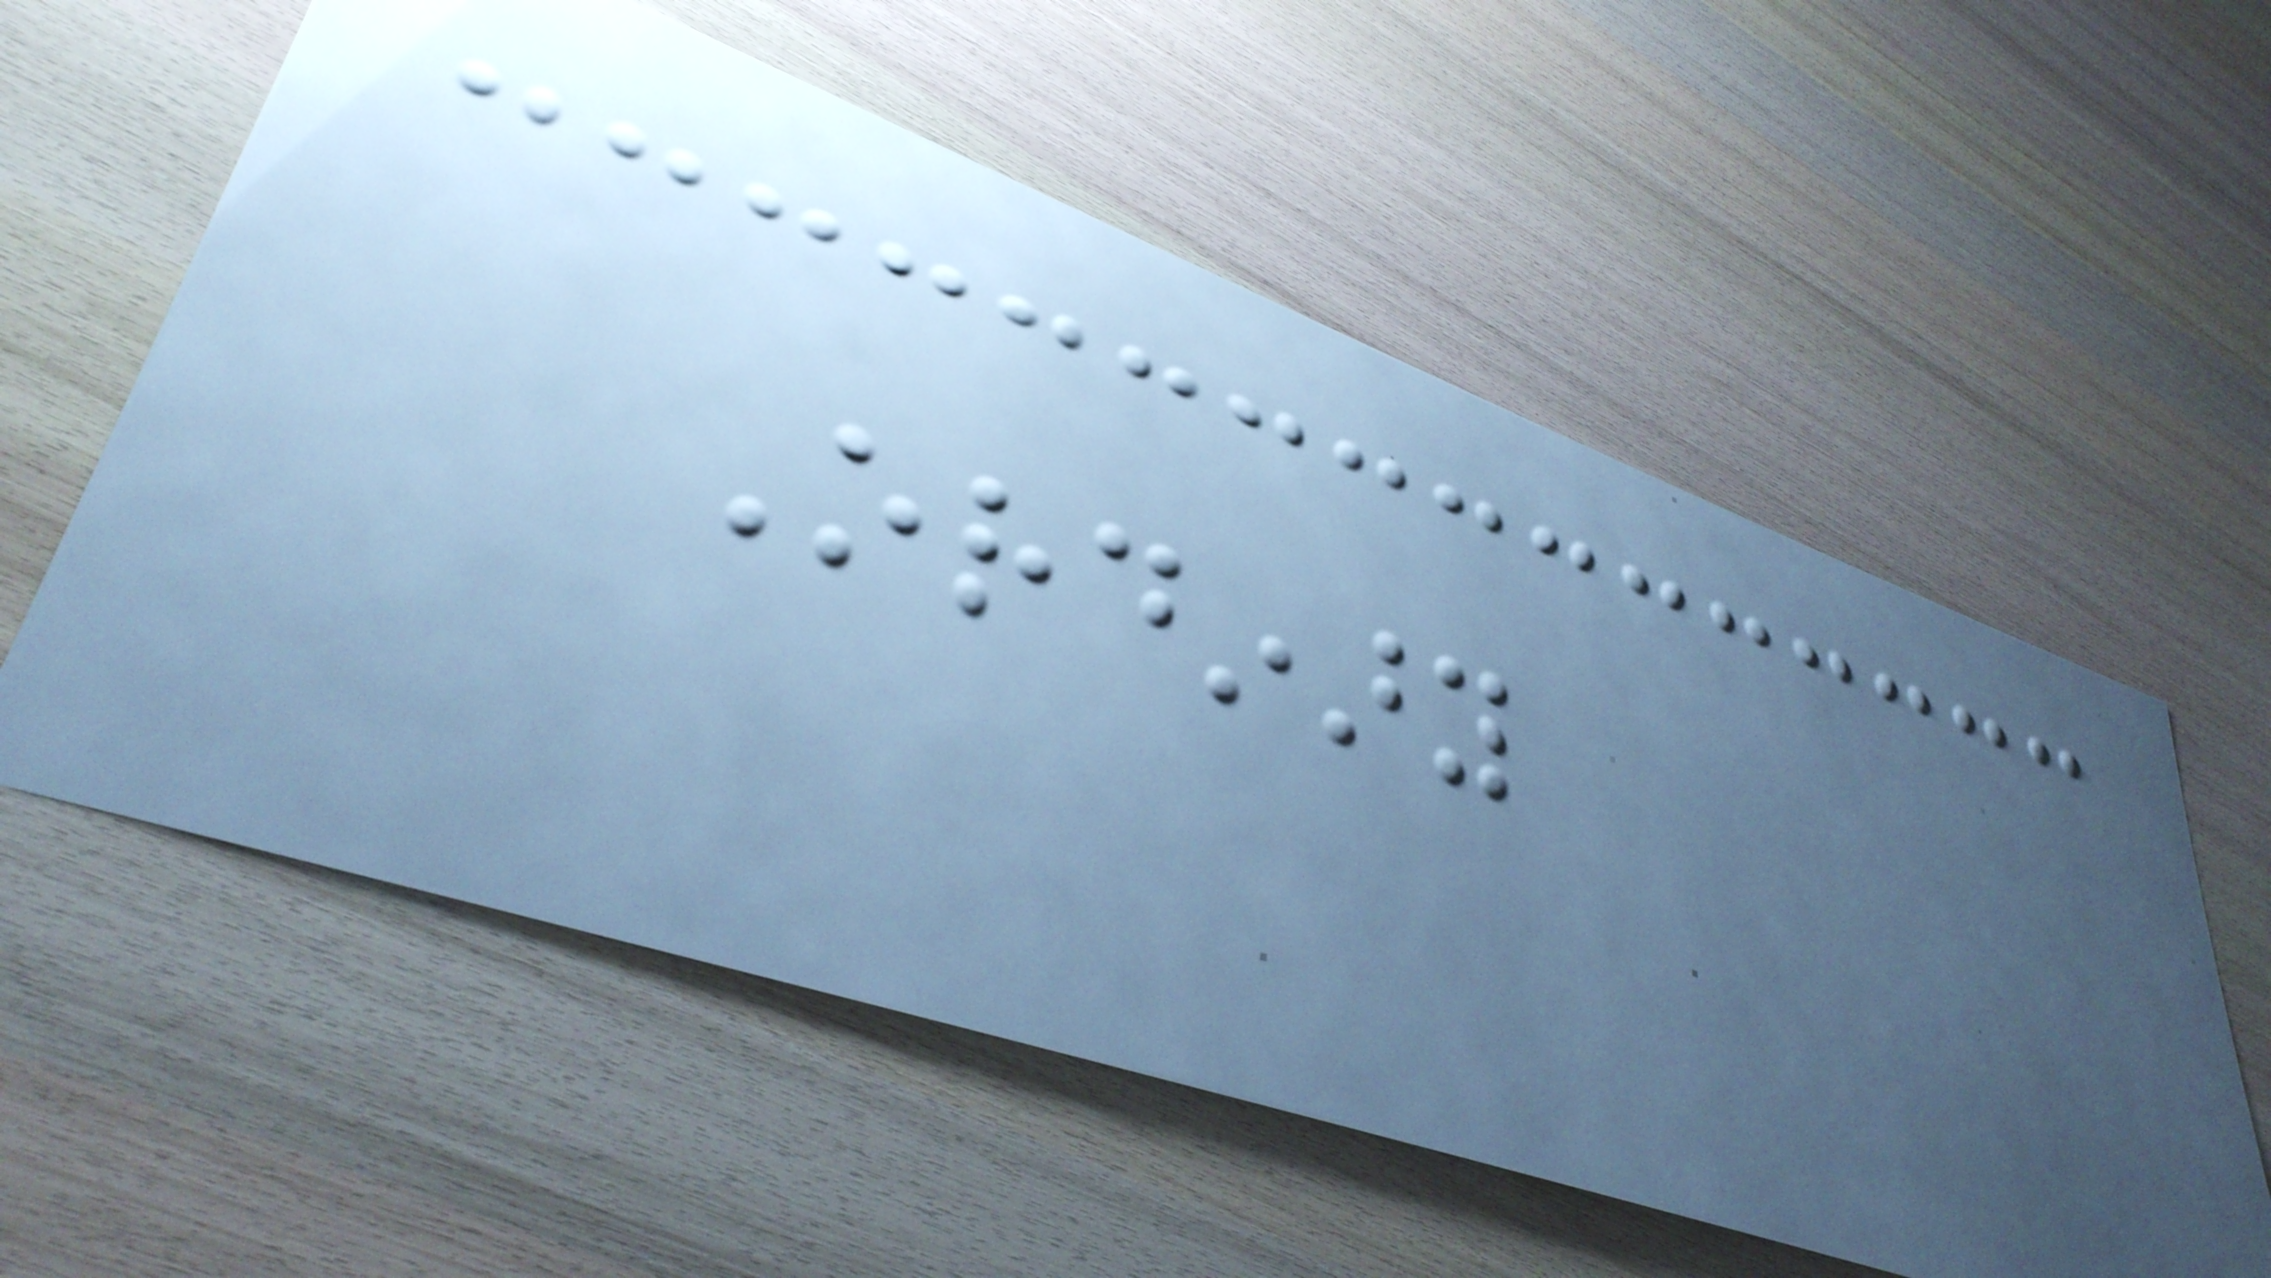Ordinary
